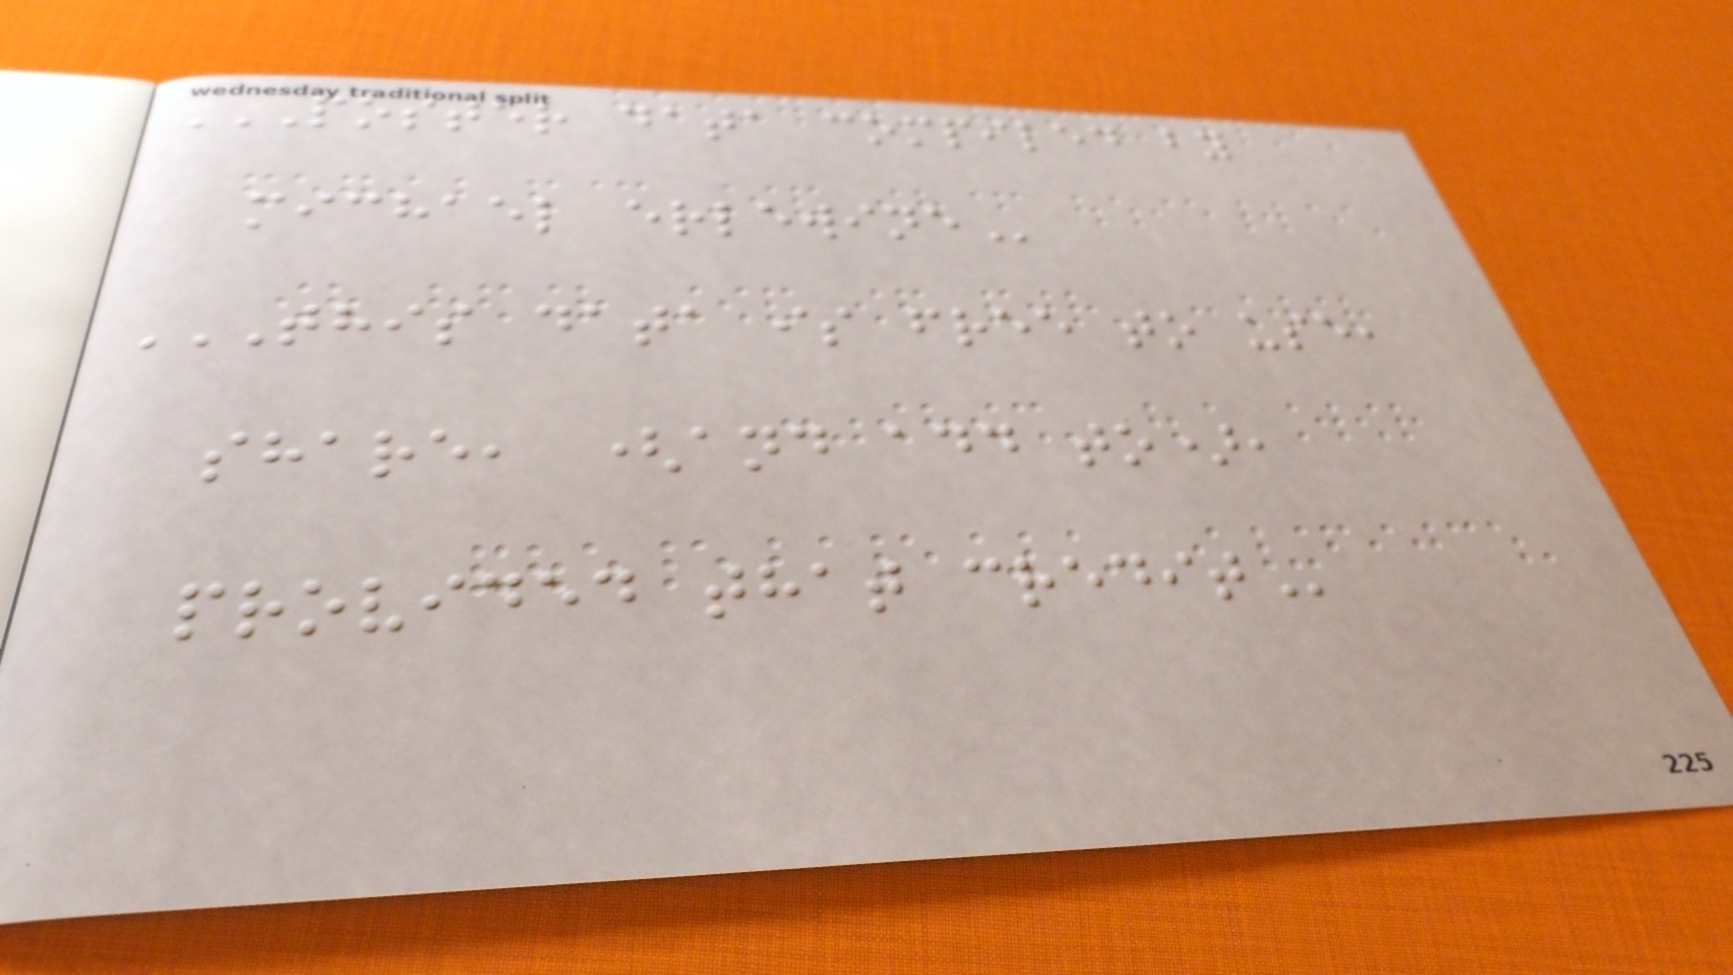POSTER DATA COMPILED BY
MICHAEL ERLEWINE
THIS DATA IS FREE TO USE,
SHARE, (AND ADD TO),
PROVIDED THAT CREDIT
